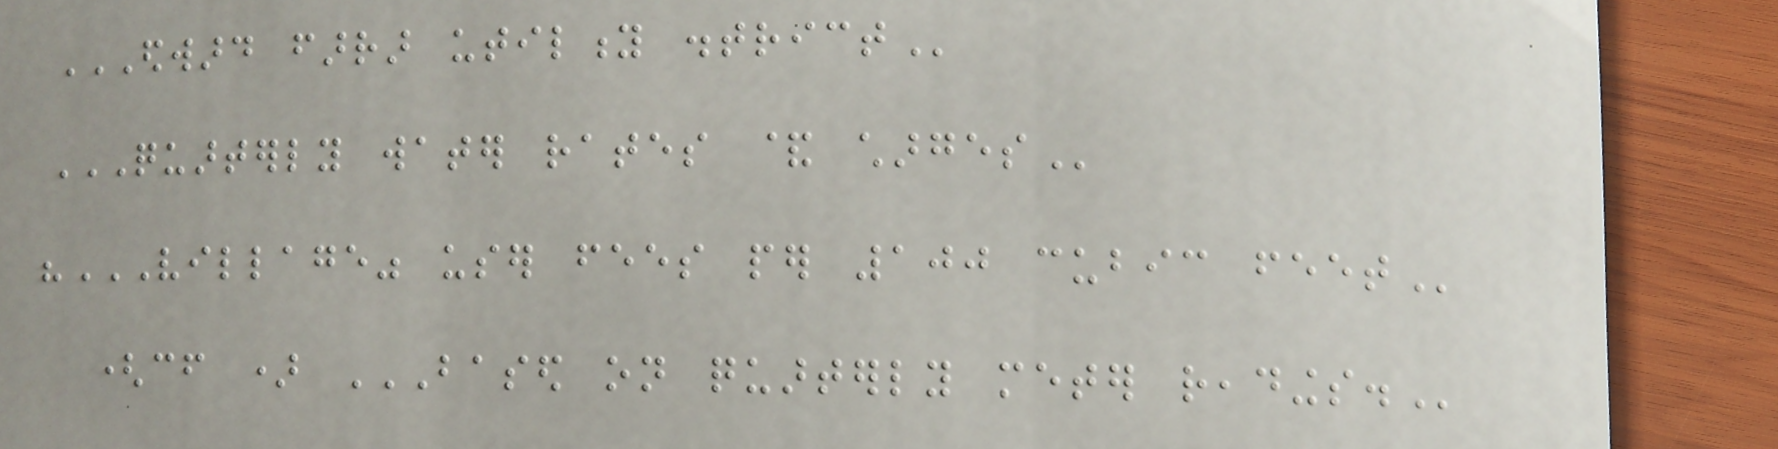EDWARD FARRAR UTILITY DISTRICT
QUARTERLY WATER RATES & CHARGES
"VILLAGE" USER FEES PER 100 CUBIC FEET
(cf ) BASED ON QUARTERLY METER READINGS.
